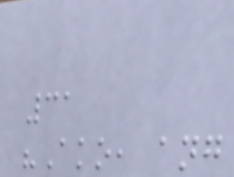31
"Ako, ang
